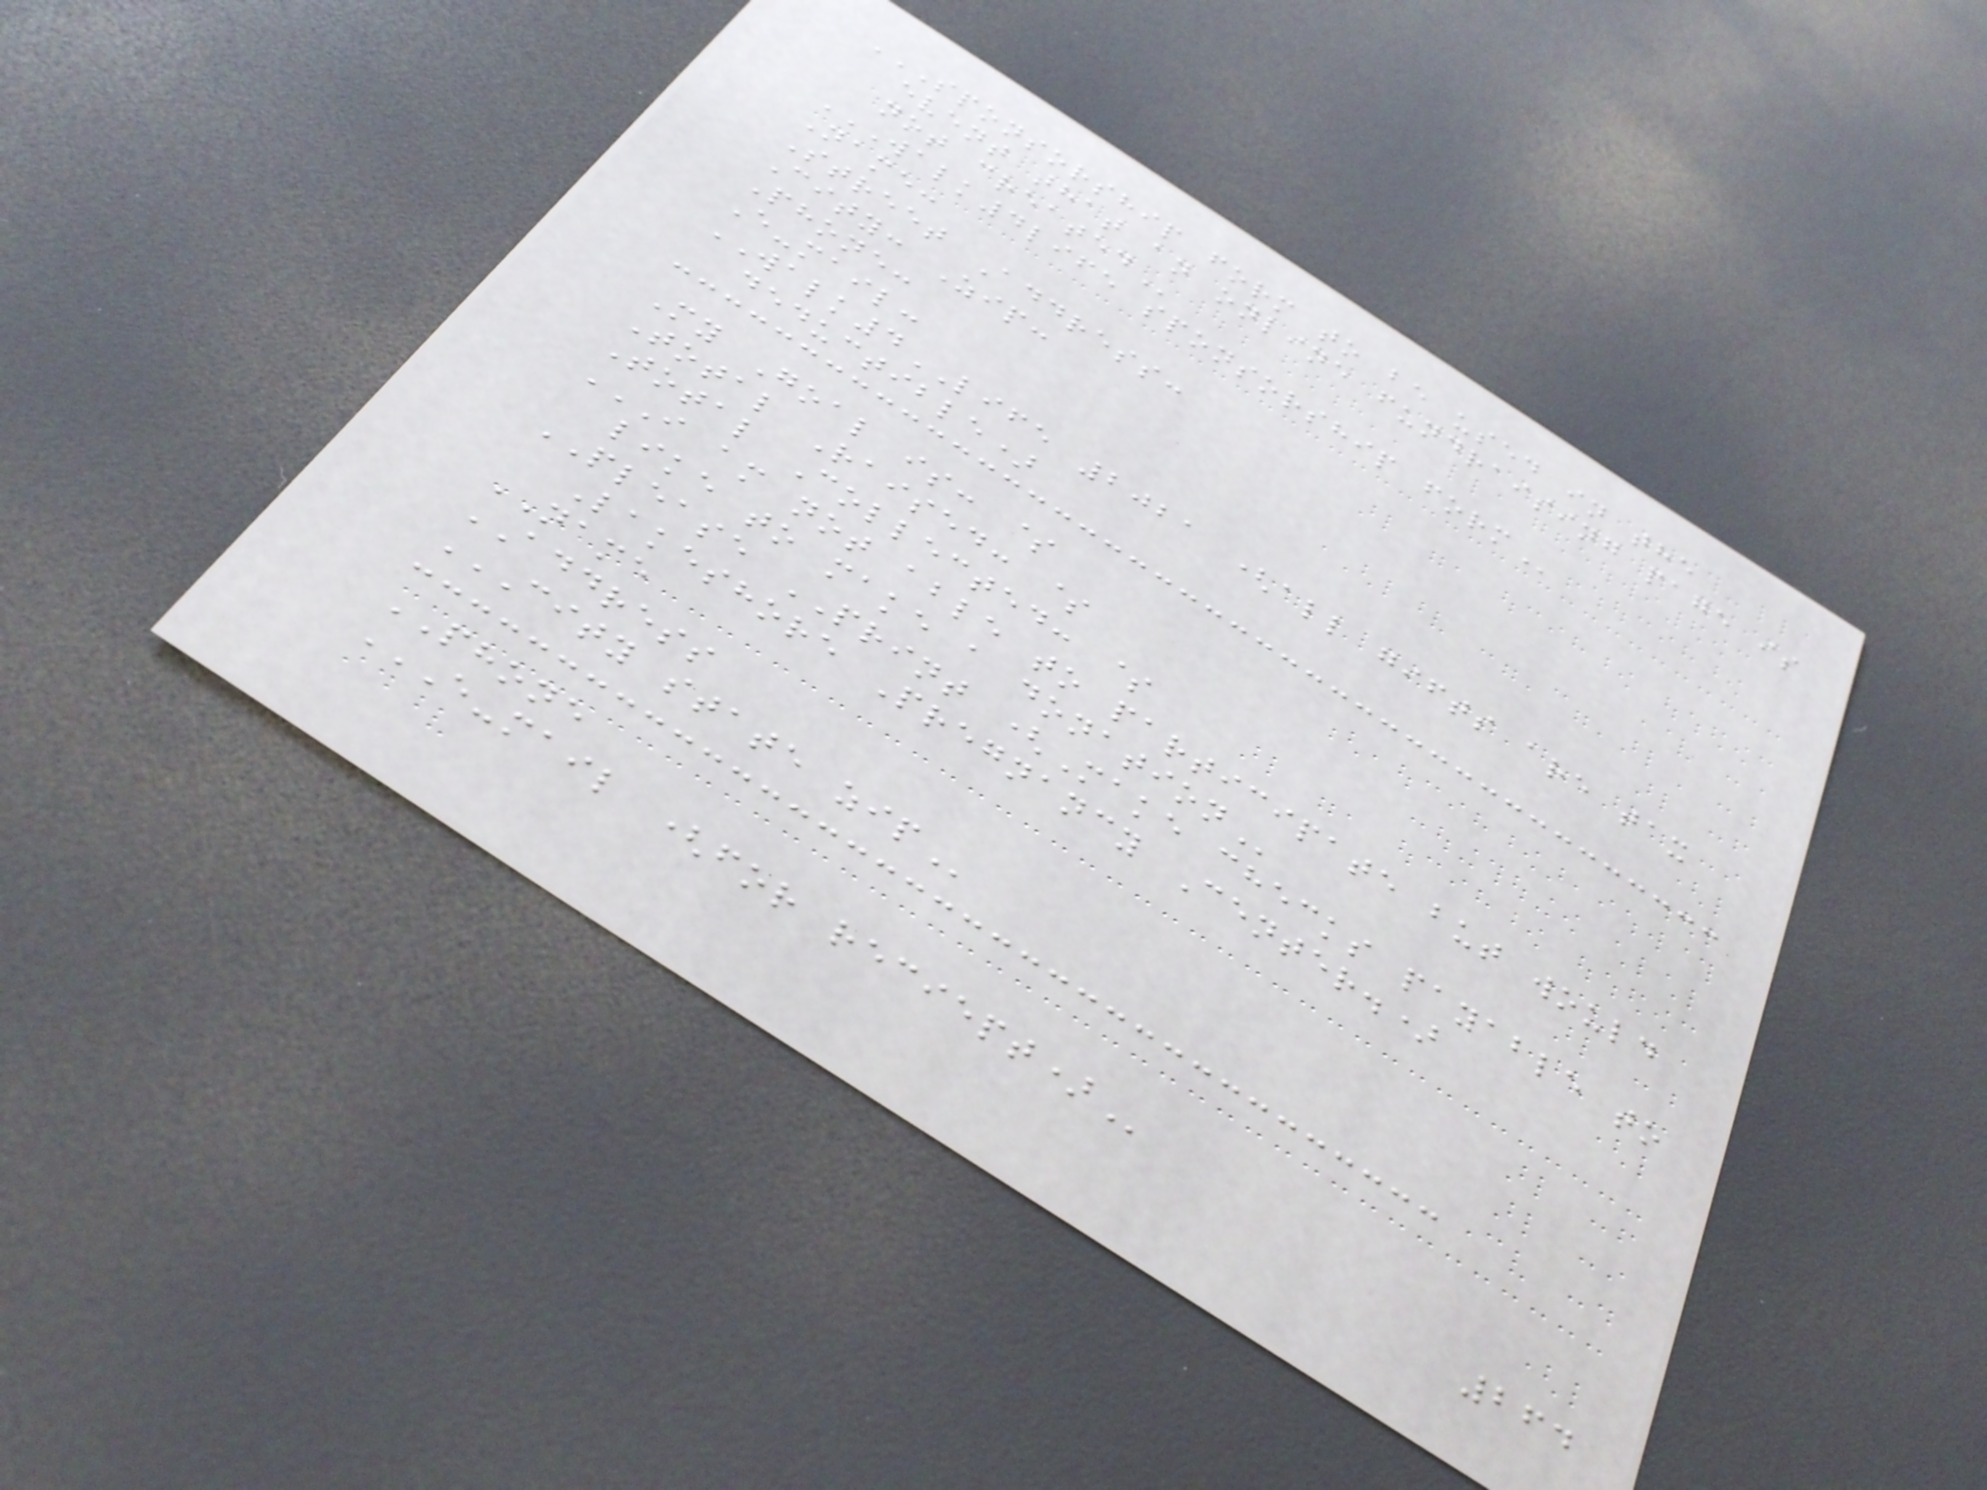SPONSORSHIP FORM TO BE USED IN THE
EVENT THAT AN ONLINE FUNDRAISING PAGE IS
NOT CREATED
WALK4LIFE SPONSORSHIP FORM
Name:
Street Address:
City: Zip:
Phone:
E-mail:
WALK4LIFE 2021 (all gifts are tax
deductible)
My Goal is: $
Total Raised: $
Total Collected: $
I AM NOT ABLE TO PARTICIPATE BUT WOULD
LIKE TO MAKE A DONATION
PLEASE PRINT (Make checks payable to
Lakeshore Pregnancy Center.)
NAME
ADDRESS
CITY STATE ZIP
PHONE
E-MAIL (FOR RECIEPT)
264
